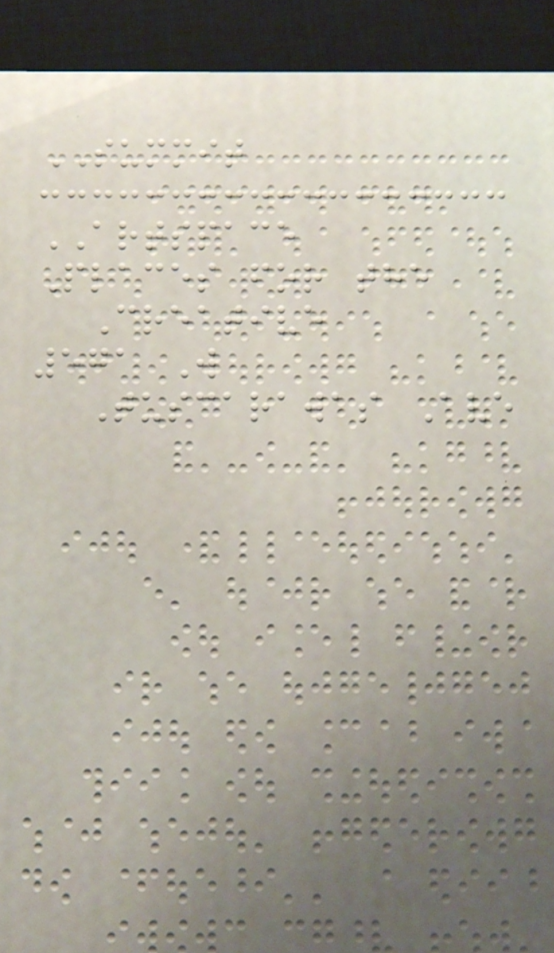SUMMIT
ARTSPACE
Places for the
Creative
571 W
Tuscarawas Ave
